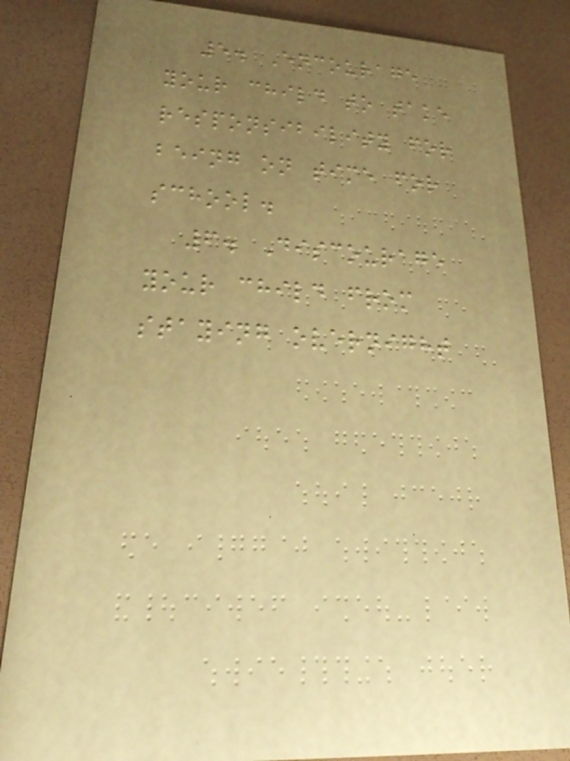5. Encourage
your child to take
responsibility for
being on time for
school.
6. Discourage
your child from
staying overnight
